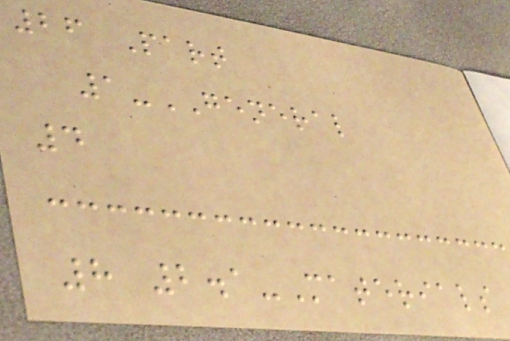26 Part
1-GENERAL
4
8 2.1-Materials
